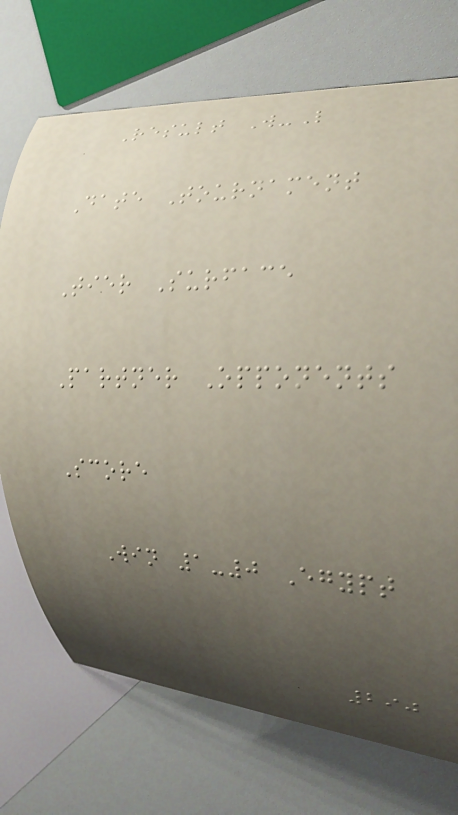Result W-L
Date Tournament
Tier Surface
Partner Opponents
Score
Win 1-0 Egypt
290
